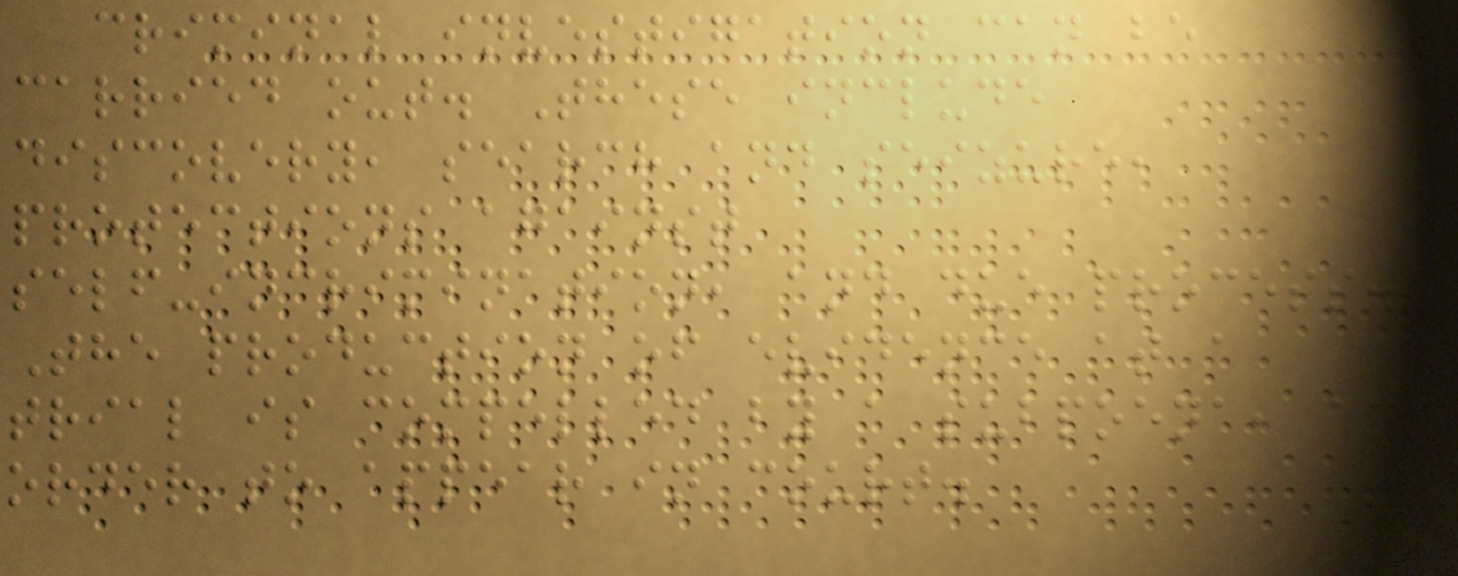criminal investigation can be
carried out. These include
discovery, search and seizure,
protections against
self-incrimination, and due process.
The production of evidence at a
trial is compelled by a subpoena, and
order to appear in court.
